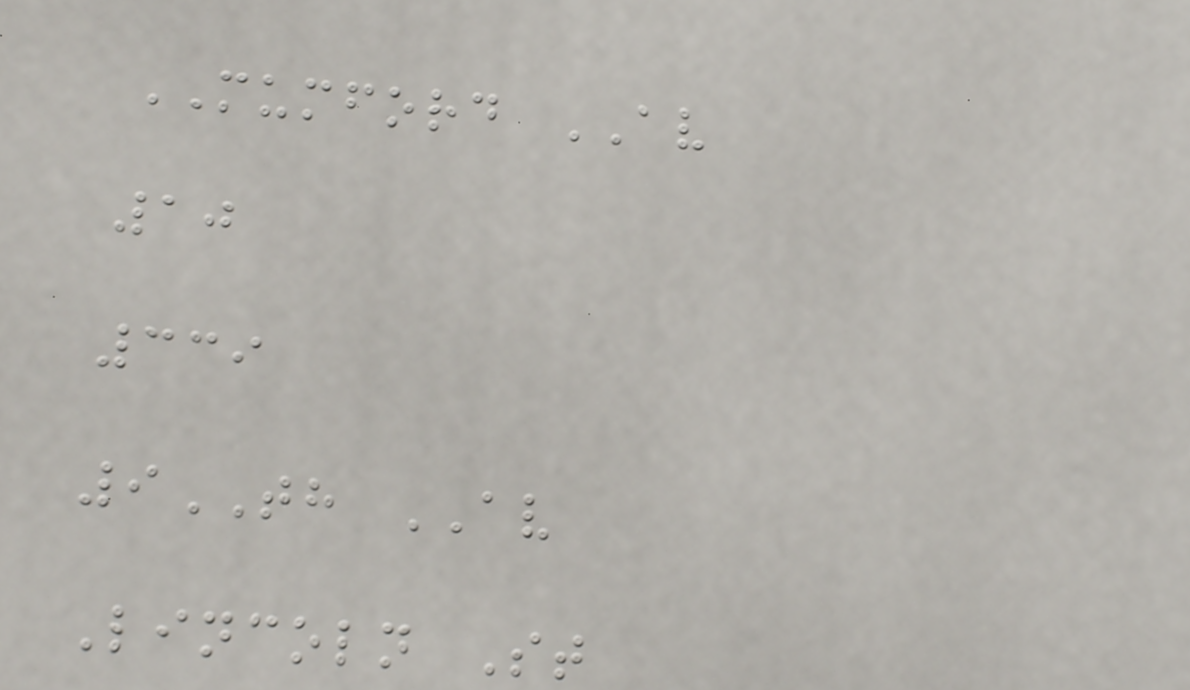MUMFORD AV
10
339
9TH AV
Lincoln St
